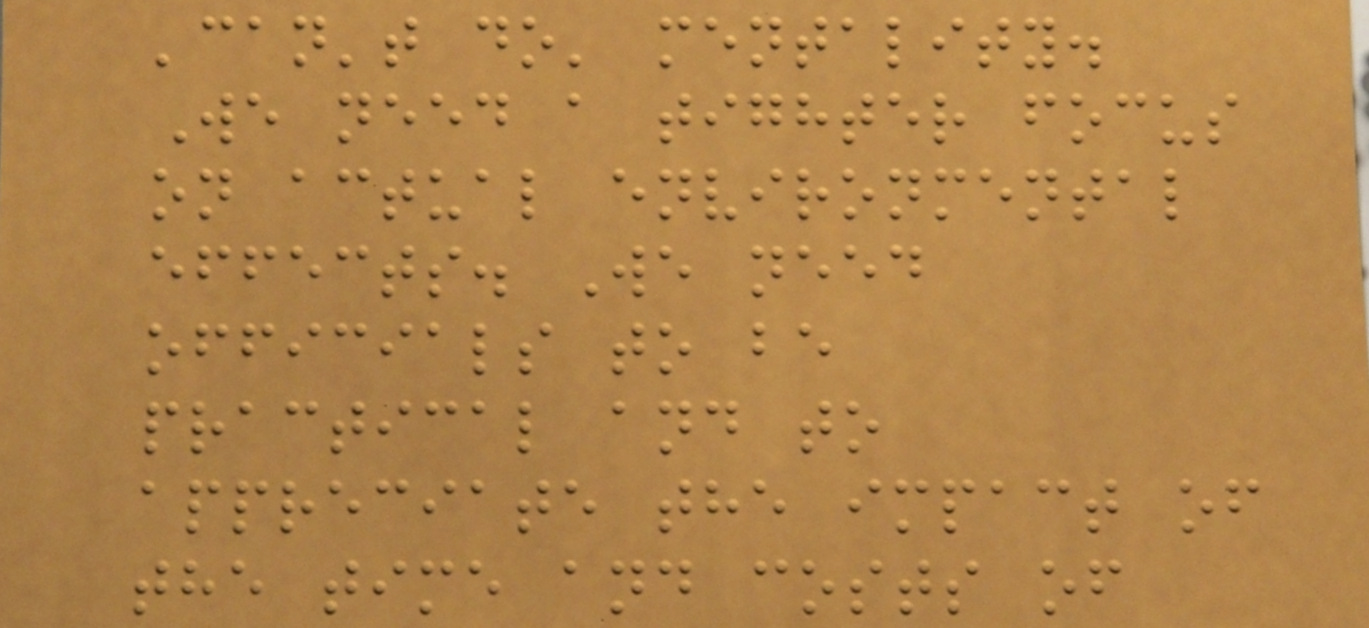'can't do' mentality.
We need a tighter focus
on actual environmental
effects. We need
officials to be
practical and to
appreciate the impact of
the time and costs of
